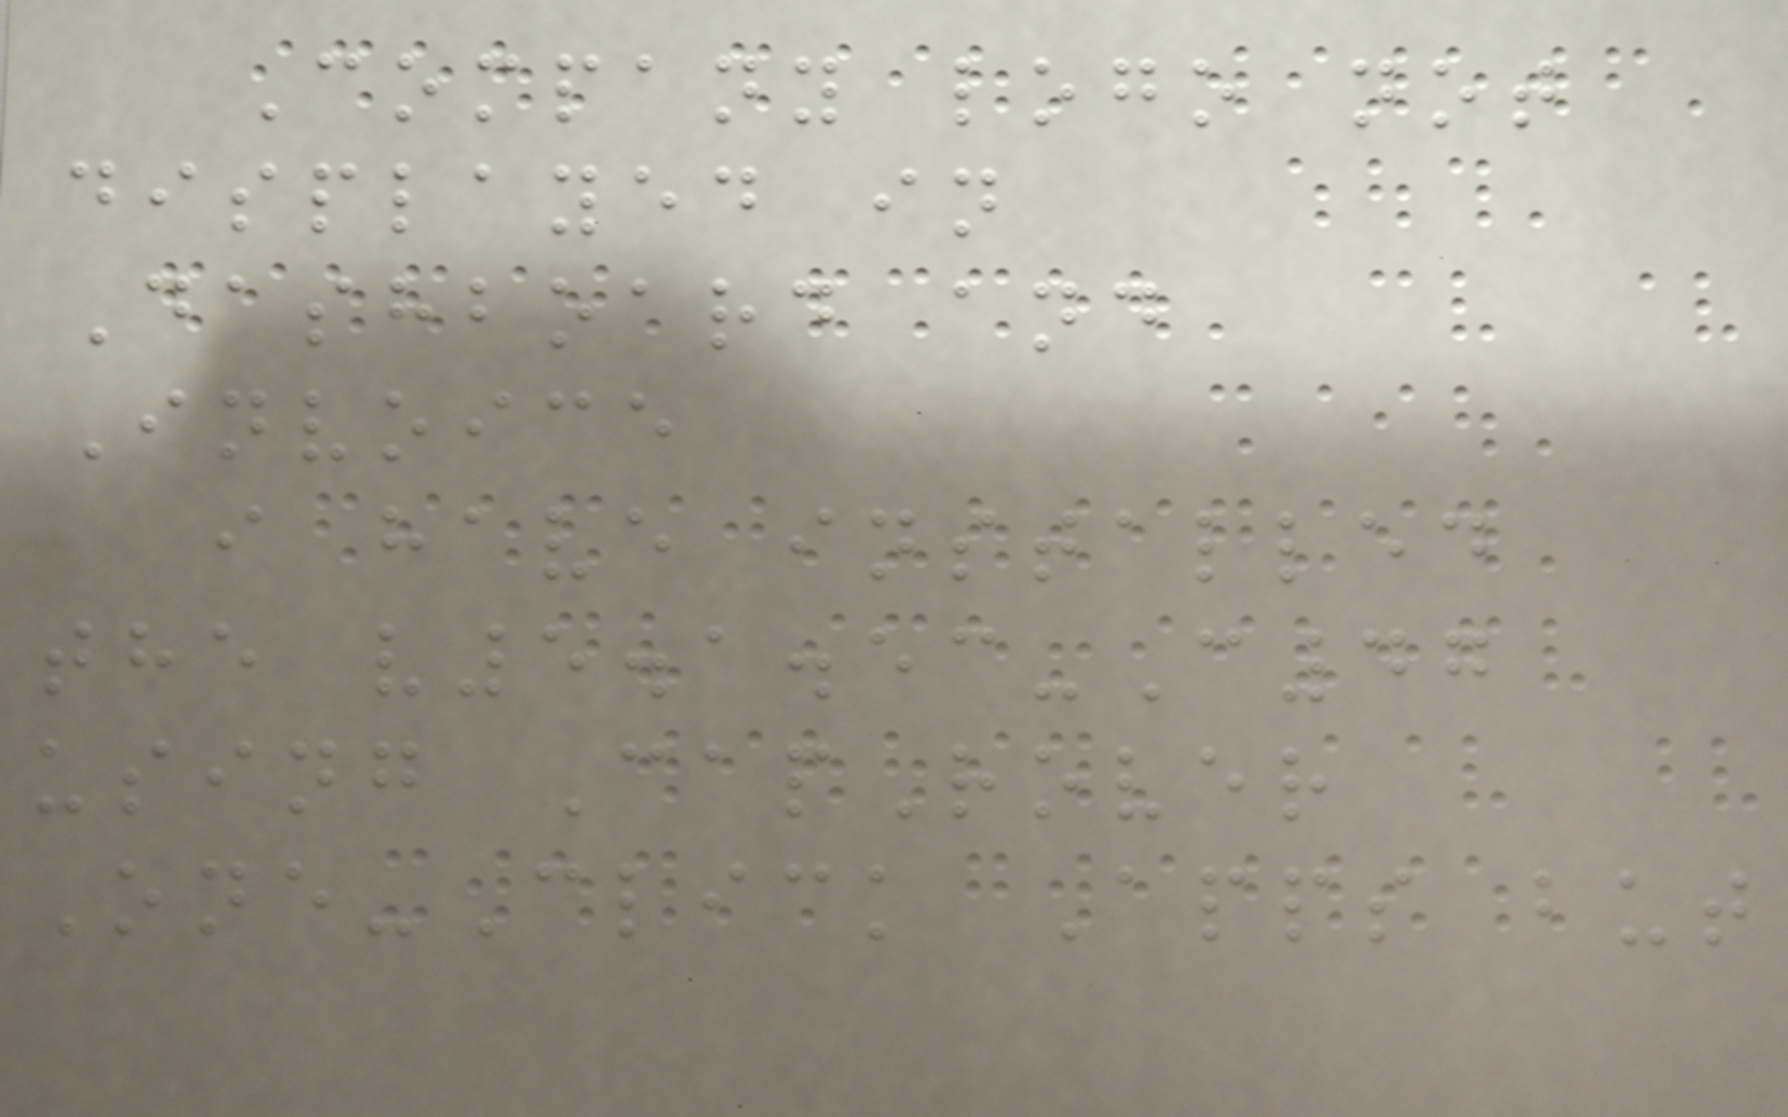Company logo not
displayed in
Dashboard and
Invoice
i have installed
the v5.1.53-C47
using CapRover
One-Click Apps but
